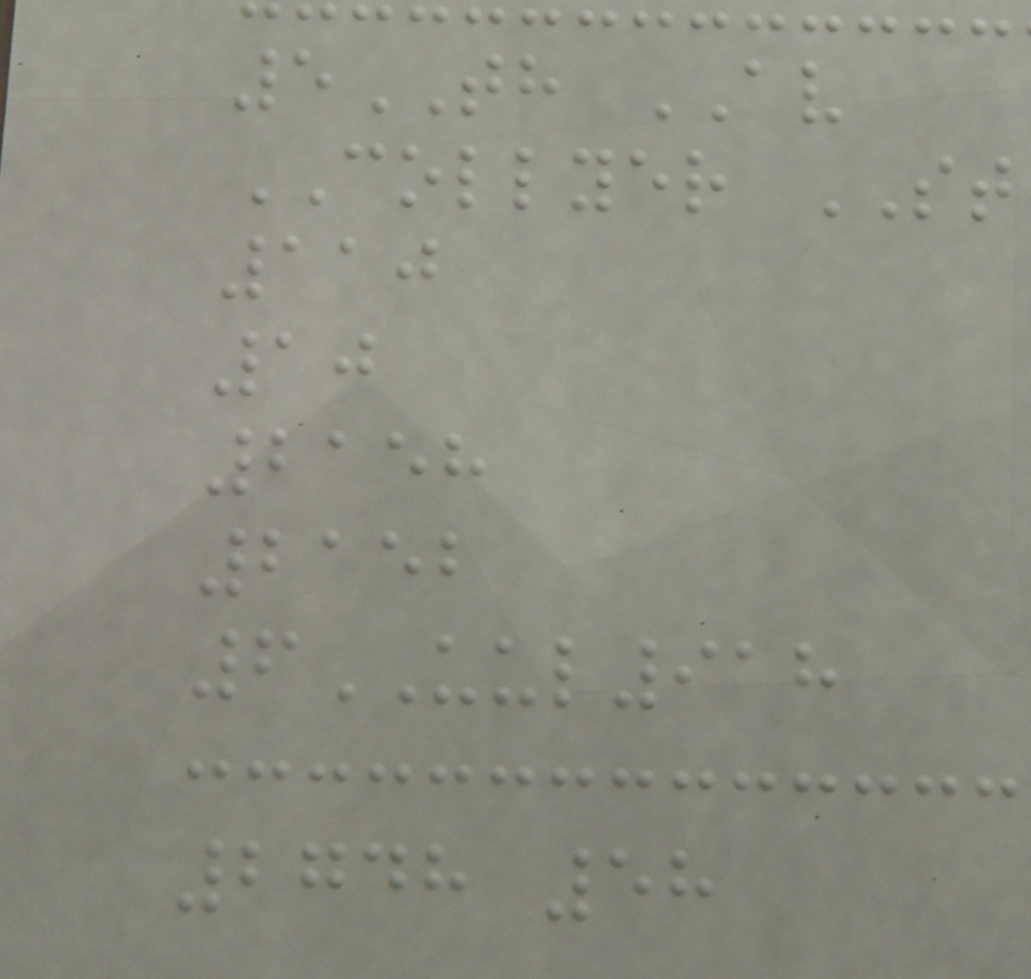5TH AV
COLLYER ST
110
10
2158
2152
6UUL918
2748 58
